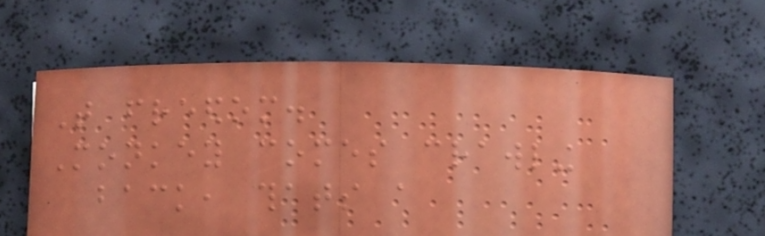That freedom.
Monkey comes crawling
back, thats a
